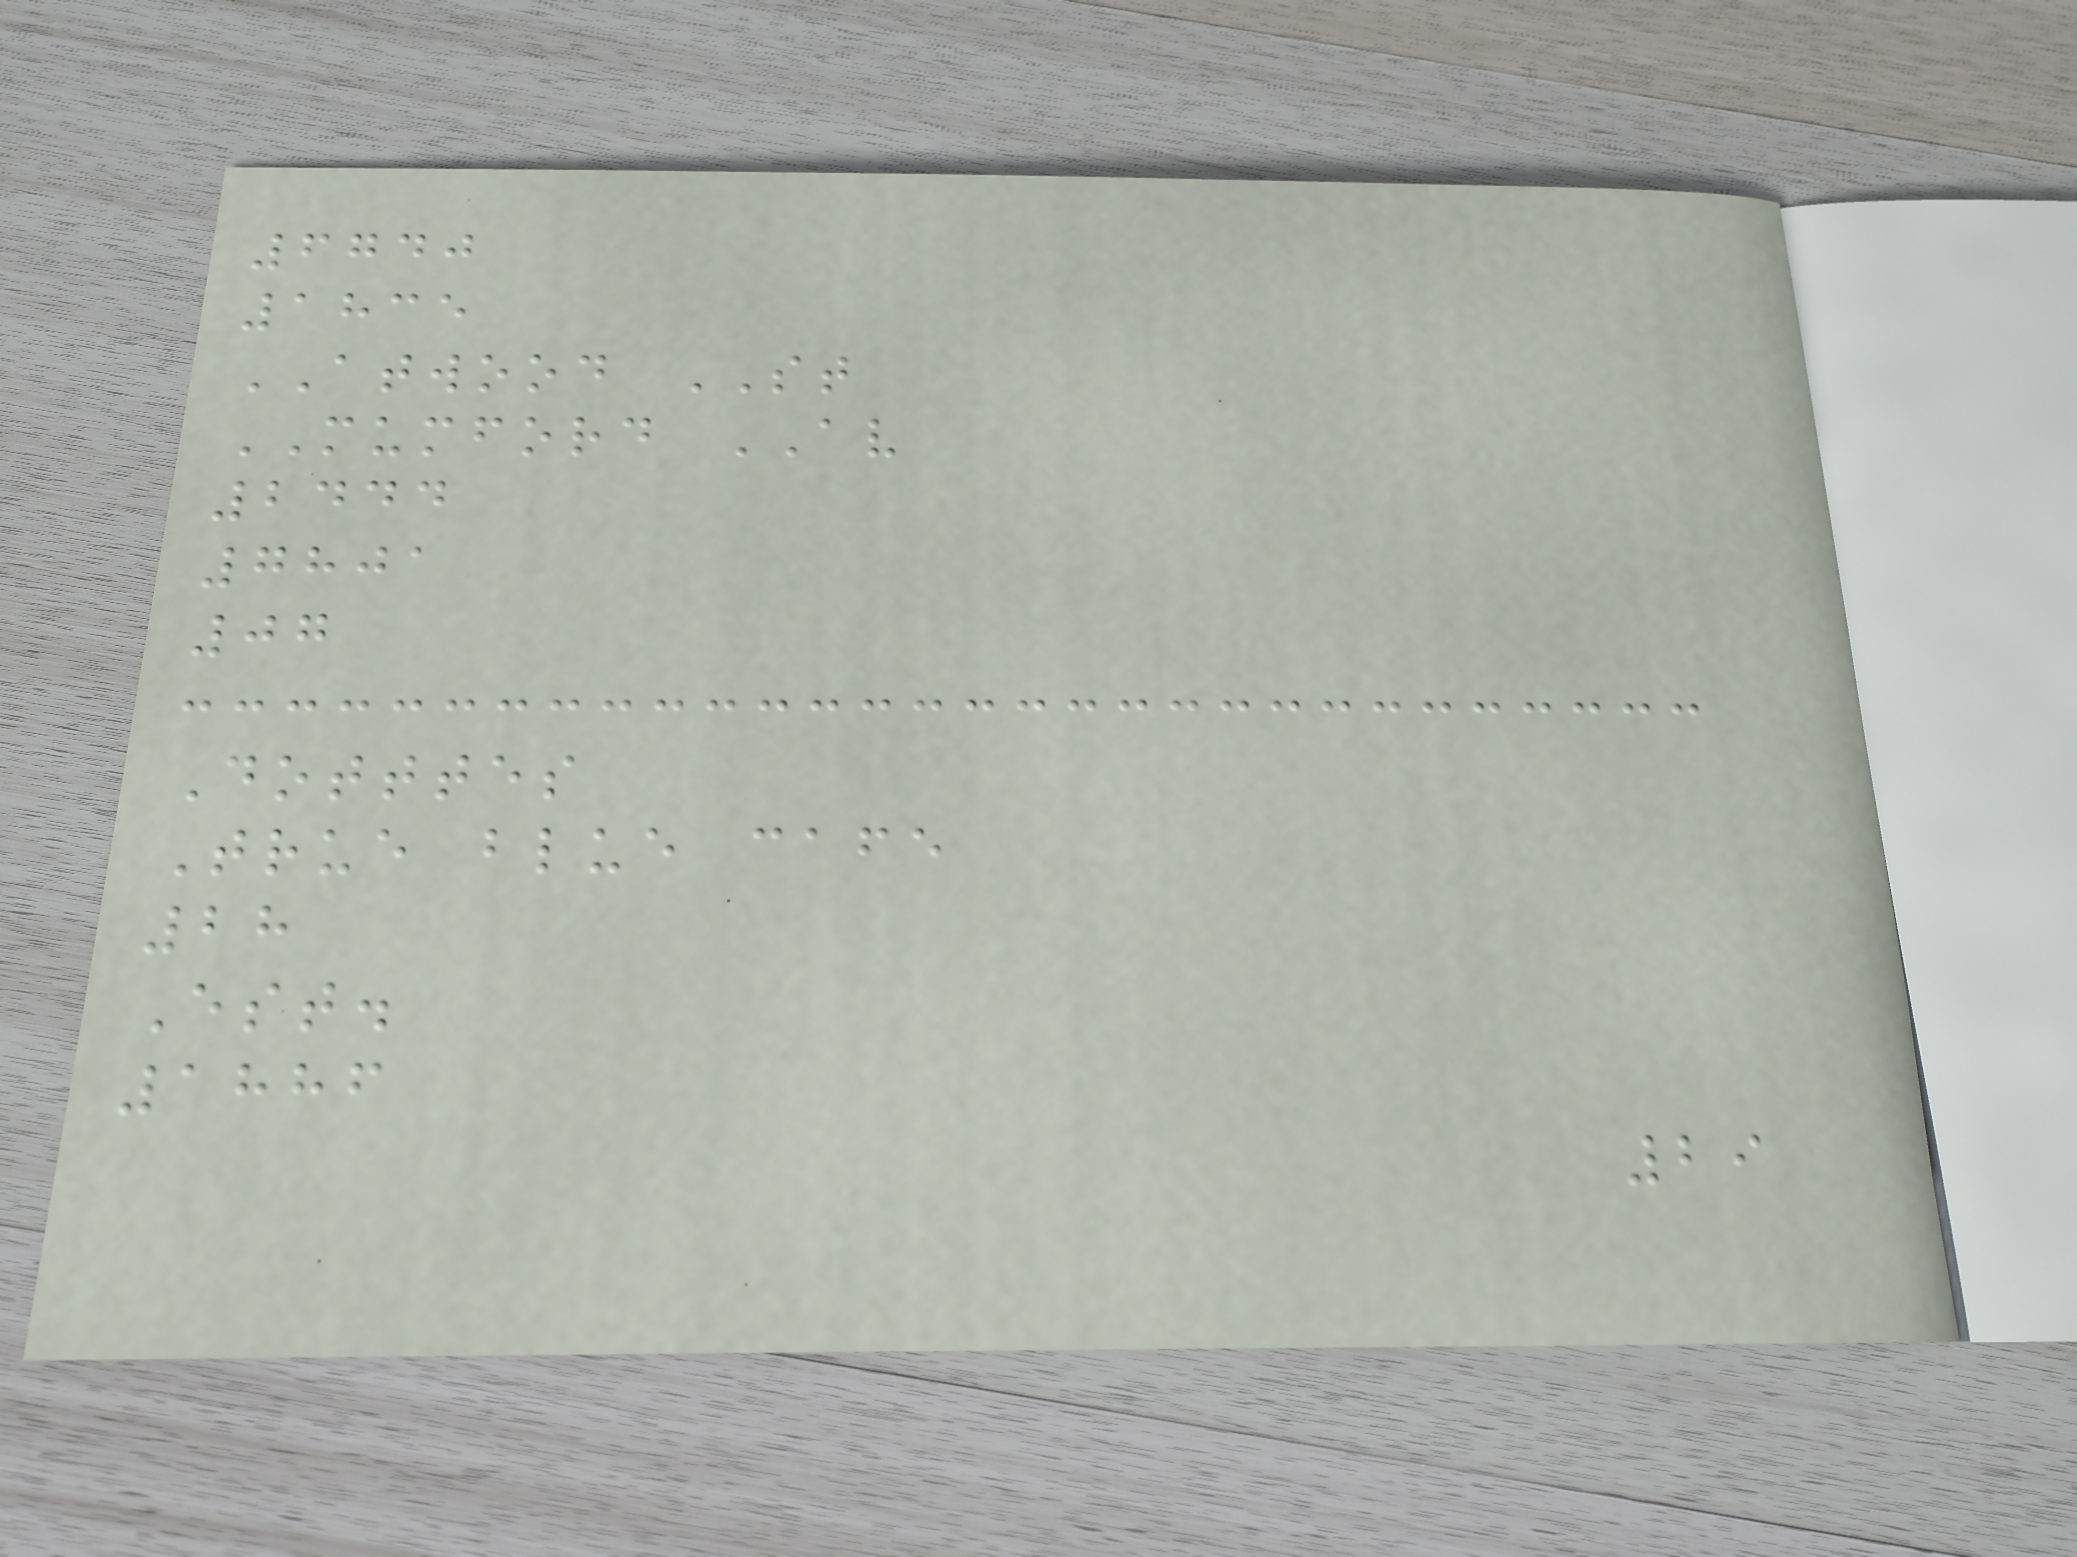6740
1835
ATWOOD ST
MUMFORD AV
2444
7801
07
Dotttes
True blue cafe
28
Est.
1886
29
